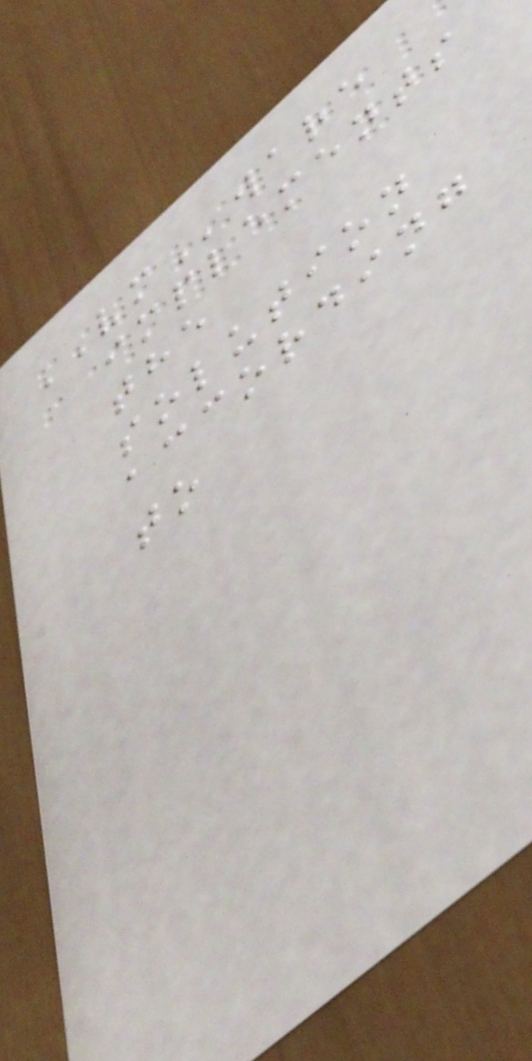VMware
implements
the
solution
according
to
